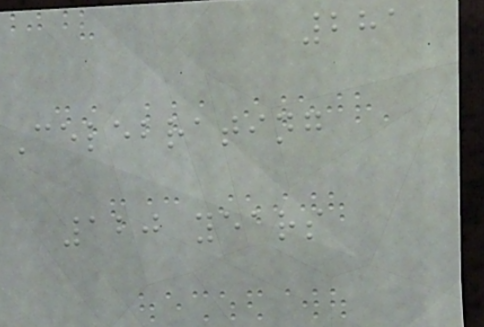281
Celebrating
120 years
